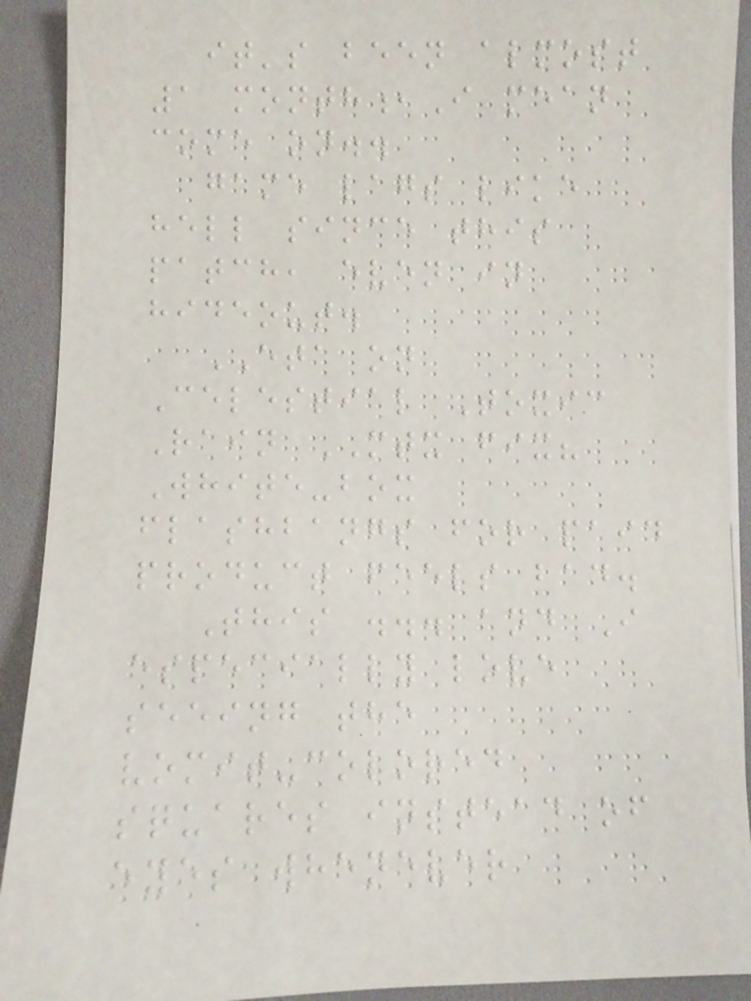it's been almost
1 month,I mean
come on..
game lags like
hell since this
patch, even in
hideout.
ETA on
Celestial Toxic
Rain MTX fix?
White-box
flashbangs for paid
product feels bad.
This ... and I
especially love
seeing the
vomit-colored
squares instead of
eyes whenever
